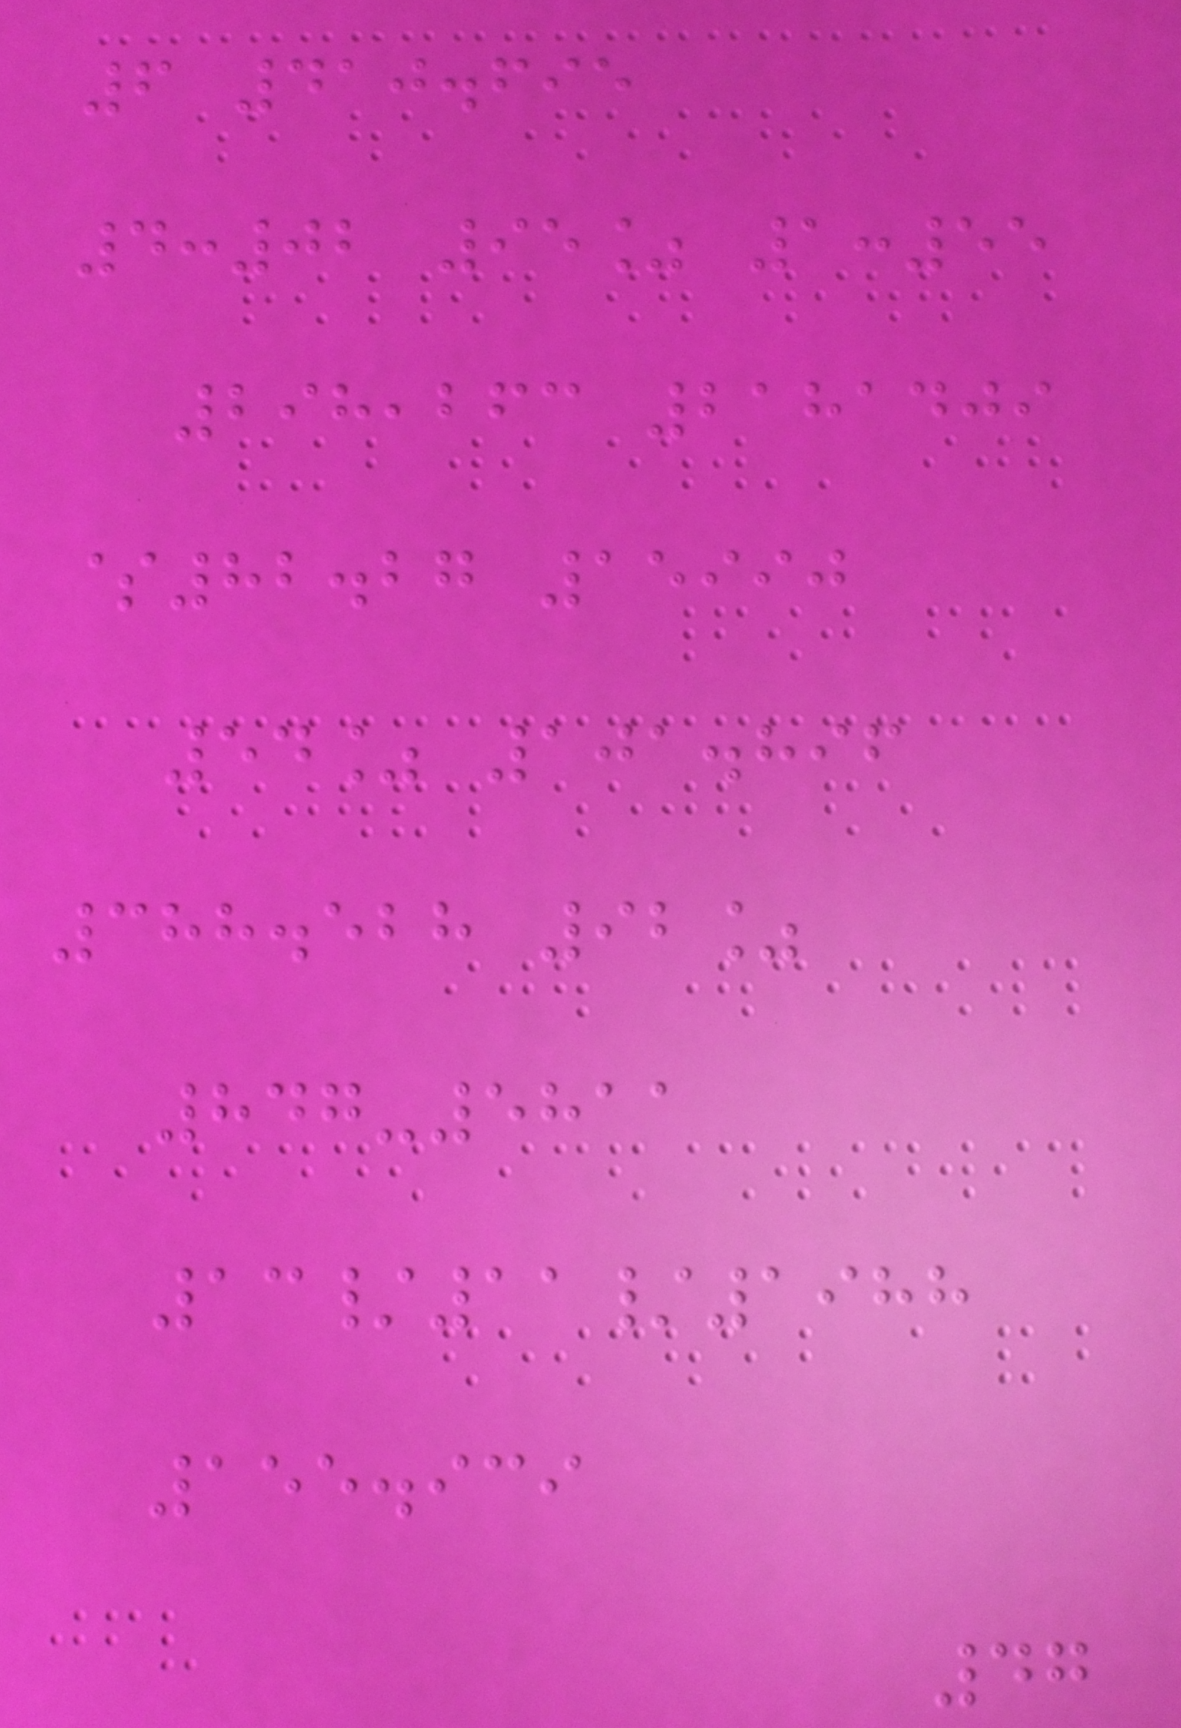6 410.695
4:02 95% 1:55
298,263 2181409
$82.27 15990
54% 101.896
388.528 92%
847-5811
13/11/1988
155.939
47
